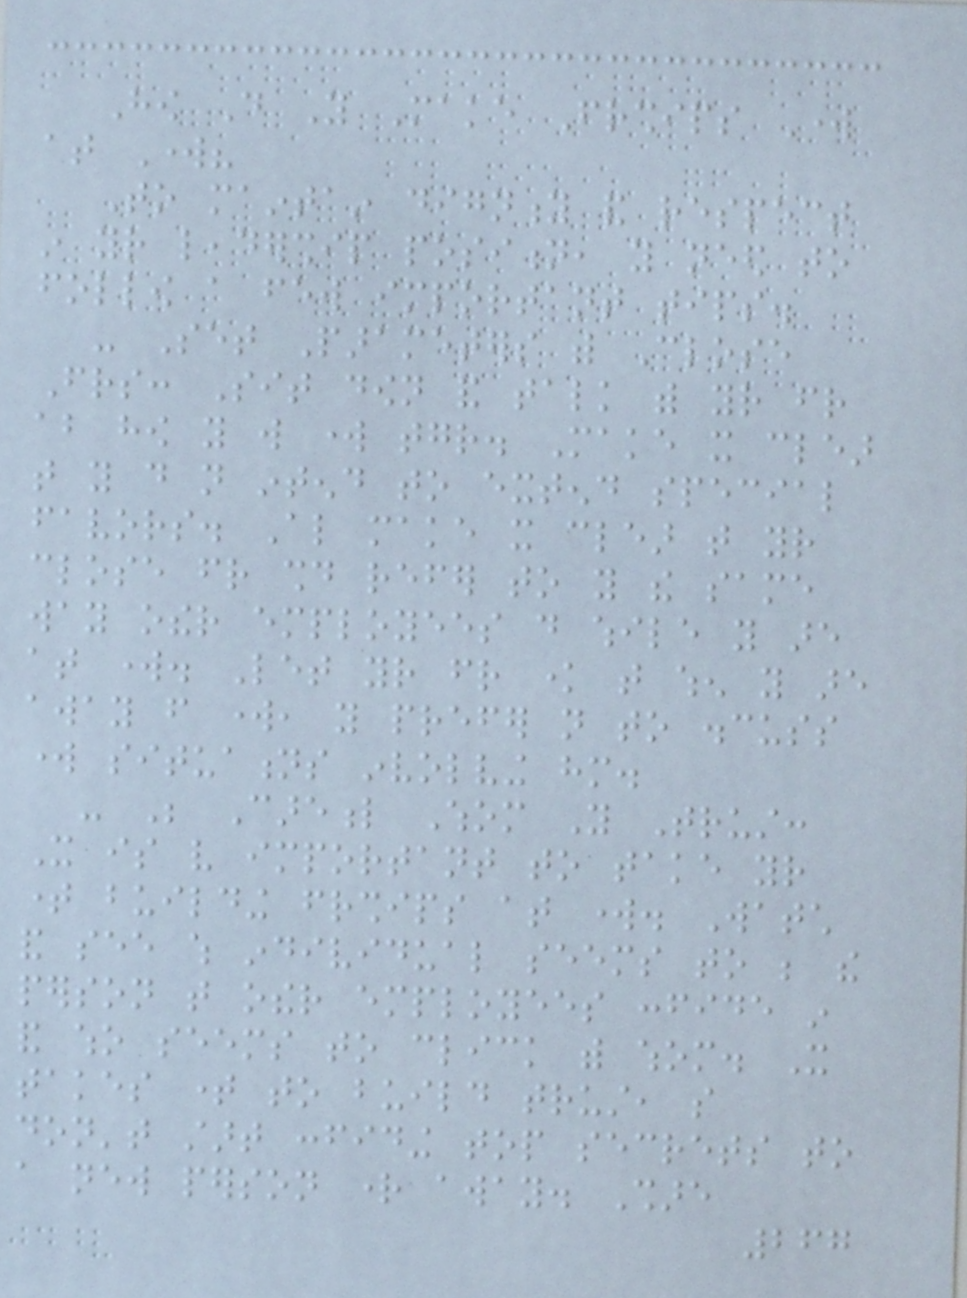How Do You Make Friendships Work
at Work?
To maintain dignity and respect
in your leadership position, you need to
follow a few important tips.
- Set Parameters with Close
Friends: Sit down and talk with your friend
about how you will work together. Make it clear
that you do not intend to extend special
favors. Also make it clear that your
close friend should refer to you the same
way other employees do while you are
at work. Let your friend know that when you are
away from work, you prefer not to discuss
work situations involving him.
- Be Careful Whom You Trust:
It is very important to take your
time building friendships at work. Watch
and see which individual seems to be the
person that other employees confide in
and who seems to click with whom. It
takes time to build trust, so
don't start confiding top secrets to
a new person right away. Share
267
